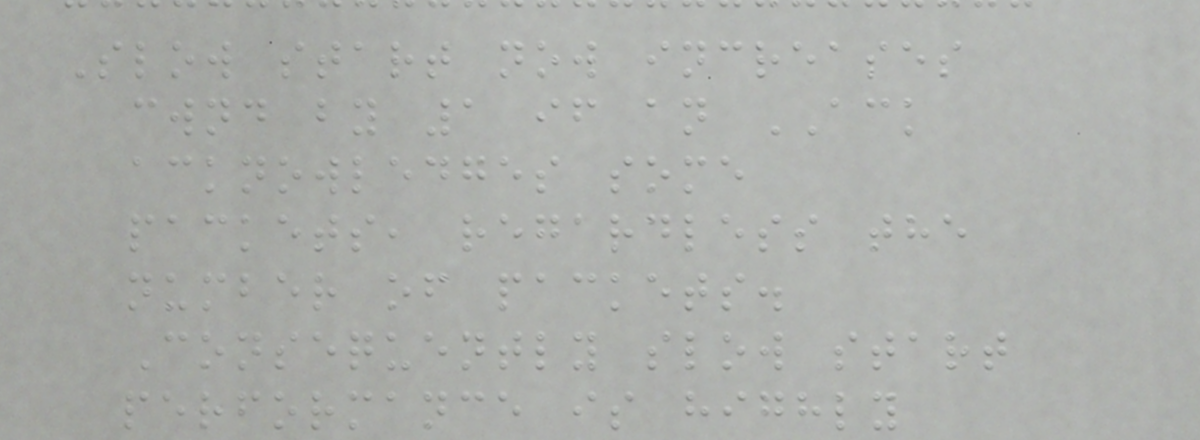Slow start now increases
cwnd by 1 if an ACK
acknowledges some
packets, regardless the
number of packets.
Consequently slow start
performance is highly
